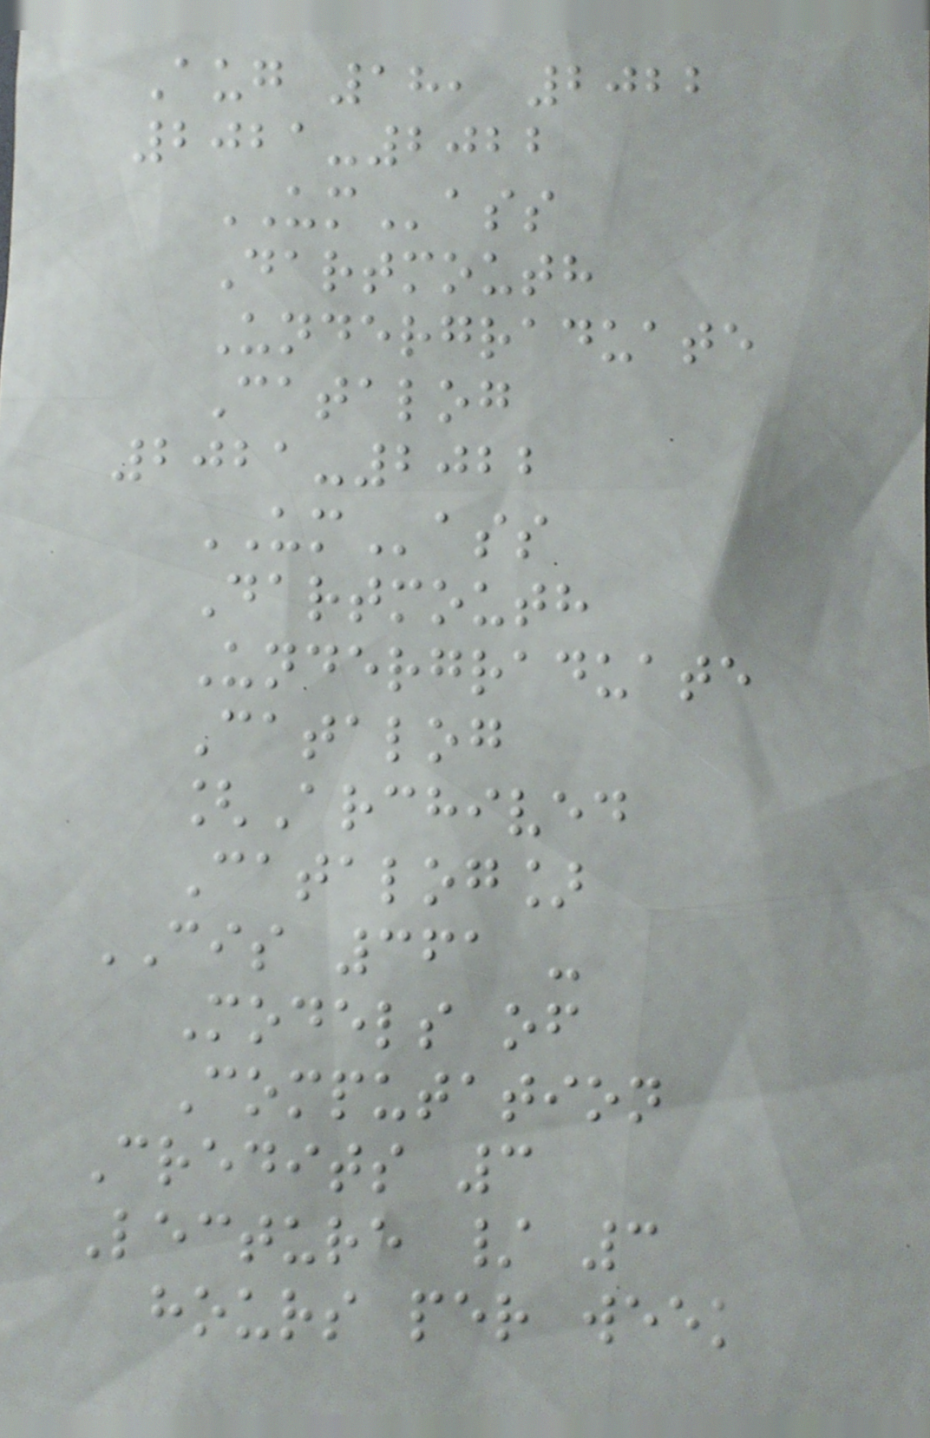Aug 18, 2022
2021-2022
UMass
Dartmouth
Undergraduate
Catalog
2021-2022
UMass
Dartmouth
Undergraduate
Catalog
[Archived
Catalog]
CIS 361 -
Models of
Computation
Credits 3
Lecture / 3
hours per week
